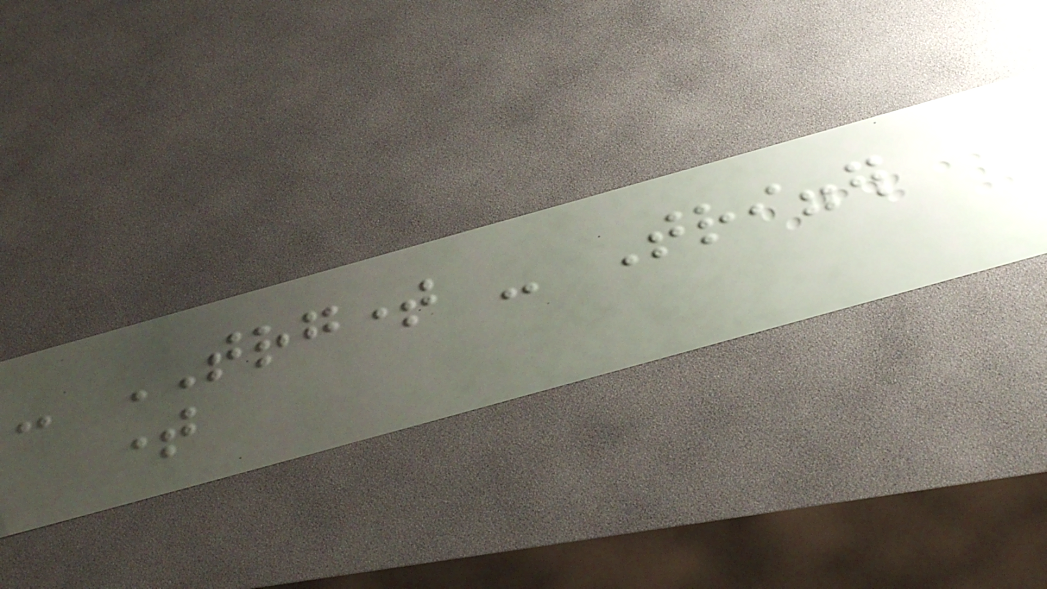- TRGTIME - Trigger
time
